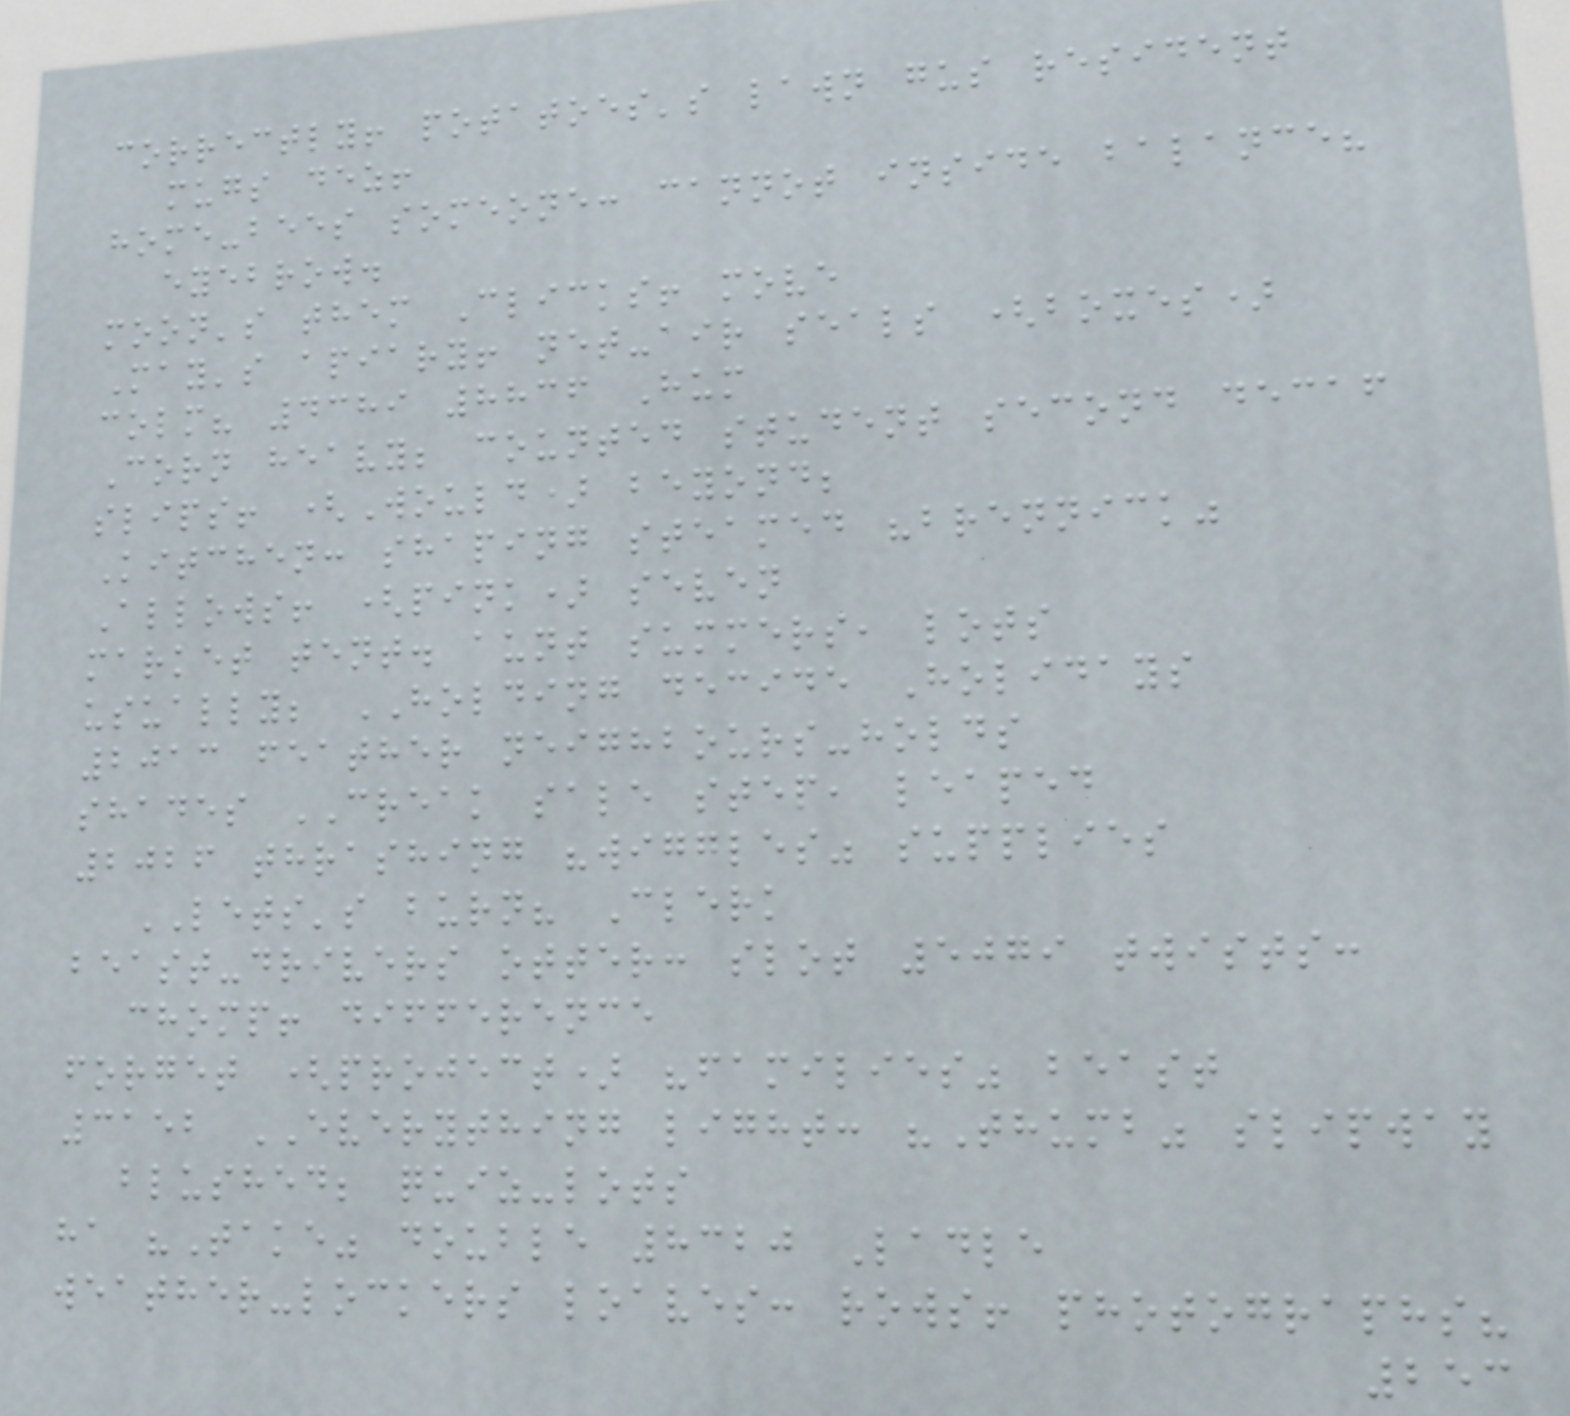correctly! potatoes's lawn gus resident
mugs dez!
home-bees someone: cannot inside balance?
eyebrow.
moon's them Clicks! move
May's apiary! net-air seals (boxes)
colm? 4389 8836 Hum
Corn heavy; counted student second decaf
slips! (Would) beyond;
Kitchen: shaping steamed "brennick"
Allows! (pink) seven
market tent. aunt summers, lots
usually; HOLDING decide Holidays
2013 feather neighbours-holds
shades CREAK sale step, leaped
2026 thrashing "wiggles" supplies
LETS's burn? Clerk
beast-drivers otter: slot 5079 twists:
chomp! difference
forget (project) "families" beast
3152 EVERYTHING light: "Thumb" slipway
blushed; quiz-lots
ha "Take" double 8320 Ladle
weather-lockers loaves: rows! photographs?
253
